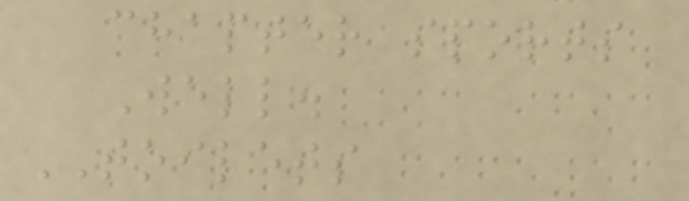chapter sports
Well.
TOILETS
